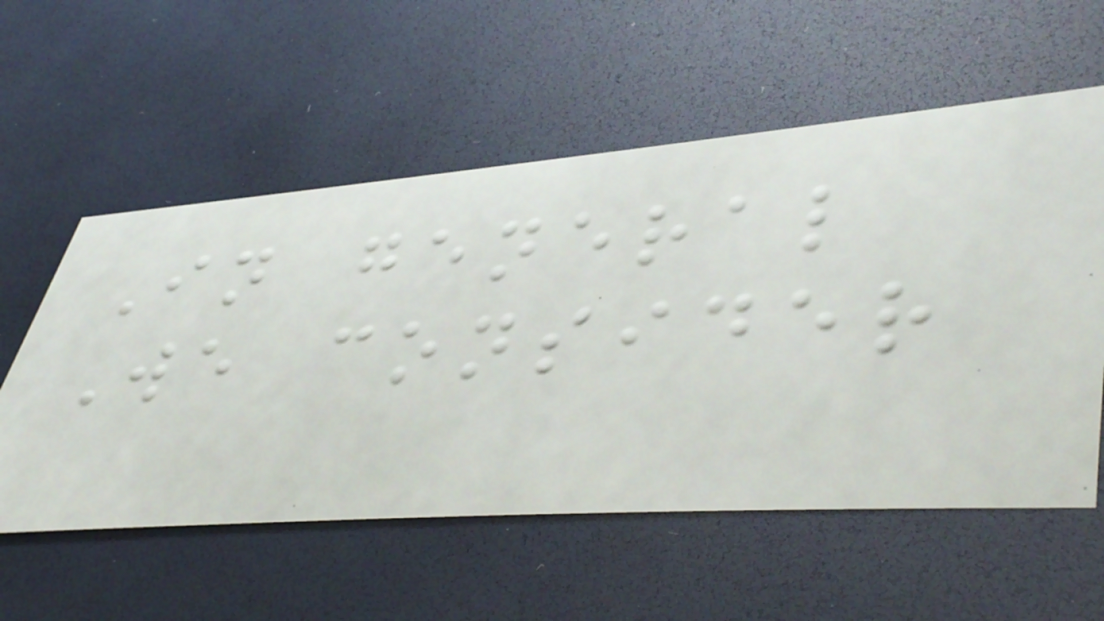In general
We consider
